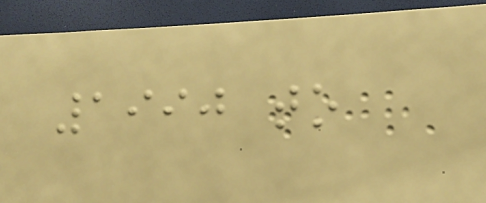1990 to
